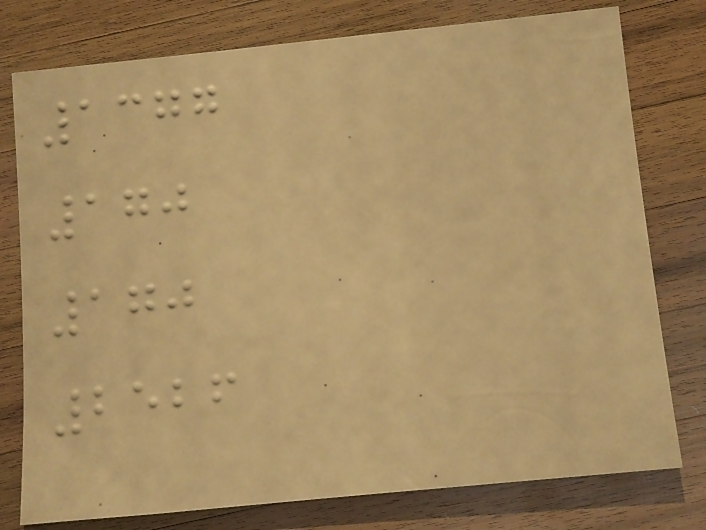1377
170
170
2526
